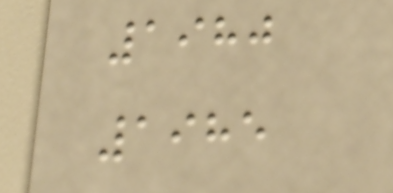1980
1985
